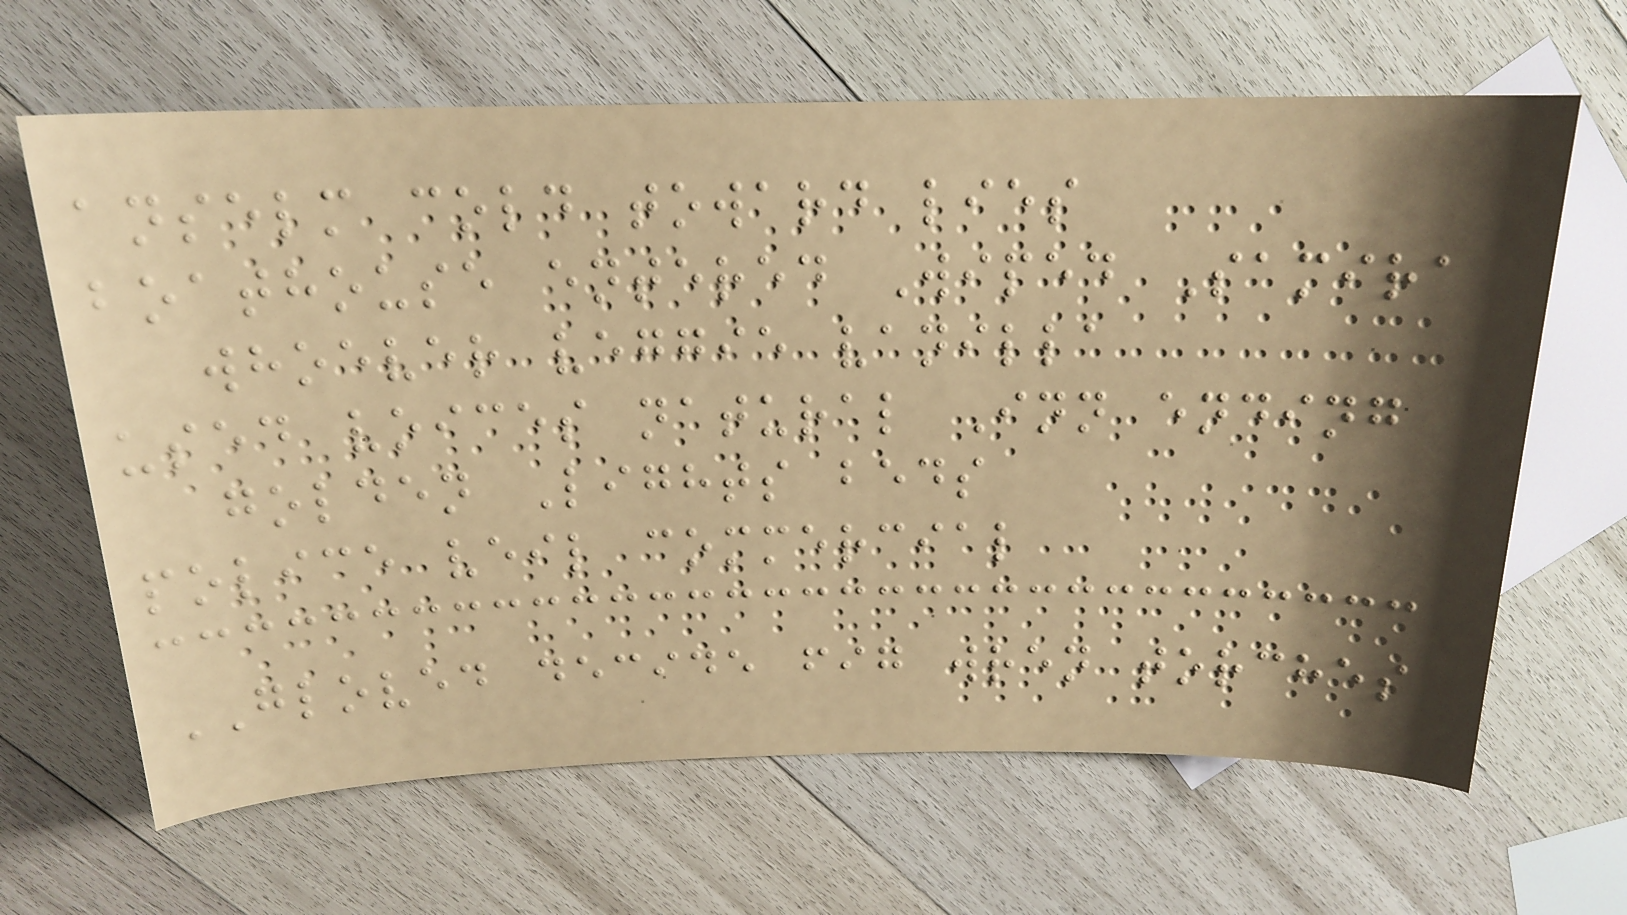anselm cold toward lies
boathouse entered Wiped Samira
whoever veggie vanilla
used voices natural Inn ending
golden Lights beds
police veil commercial
GLOVED decide fig wren torches
